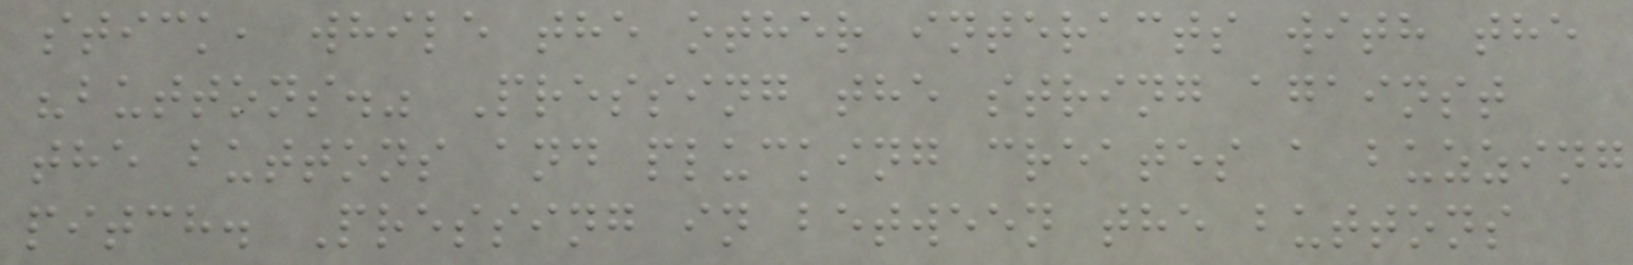stick, while the other interacts with the
"buttons." Pressing the string against
the buttons and plucking creates a buzzing
pitch. Pressing in between the buttons
